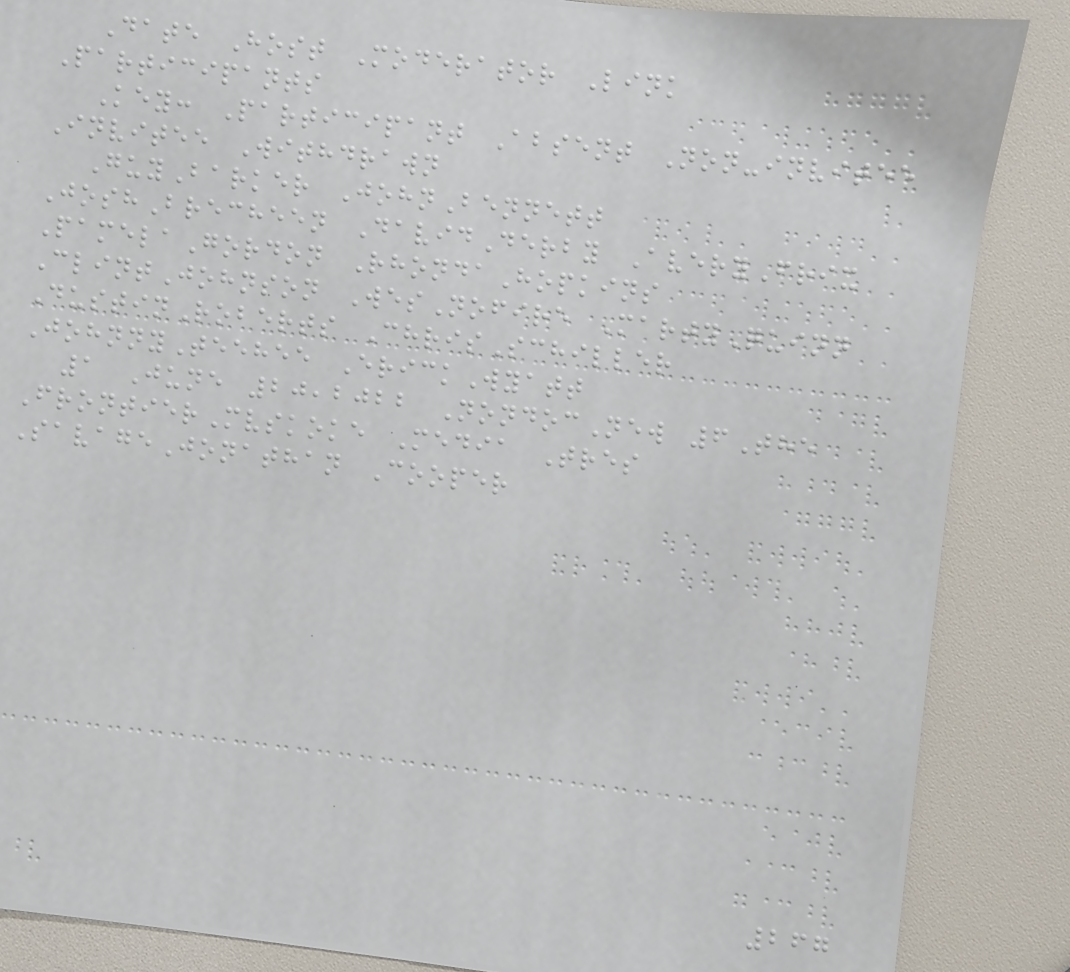Date Host Moderator Link
Participants
Key: Participant Absent Non-invitee
Invitee Withdrawn
GuyBarker JohnBennett
JoshBrecheen DavidDerby AveryFrix
PamelaGordon RhondaHopkins
ClintJohnson WesNofire MartyQuinn
DustinRoberts ChrisSchiller
JohnnyTeehee ErickWyatt
1 June 20,2022 NondocNew 6The
FrontierMvskoke Media Tres
SavageJonathan Cooper
267
